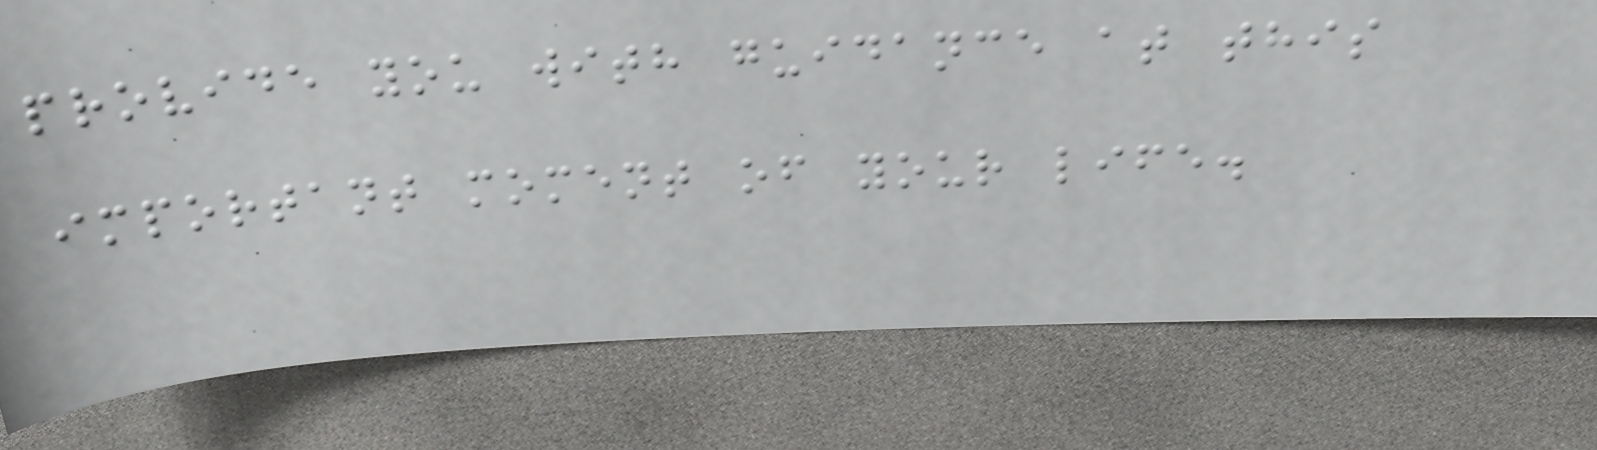provide you with guidance at this
important moment of your life.
